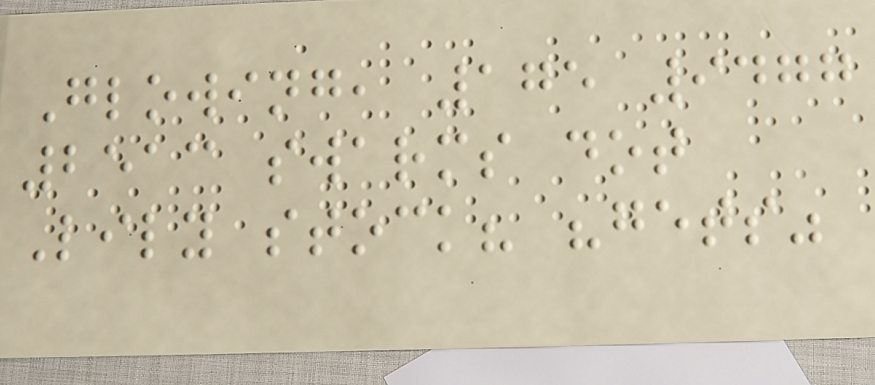Glowing, 175 9477
2513 swarms dot
Lily stock? "gets"
